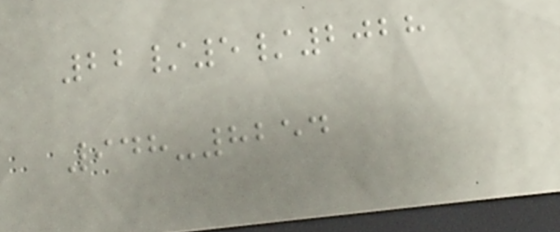22/5/2028
948-8254
